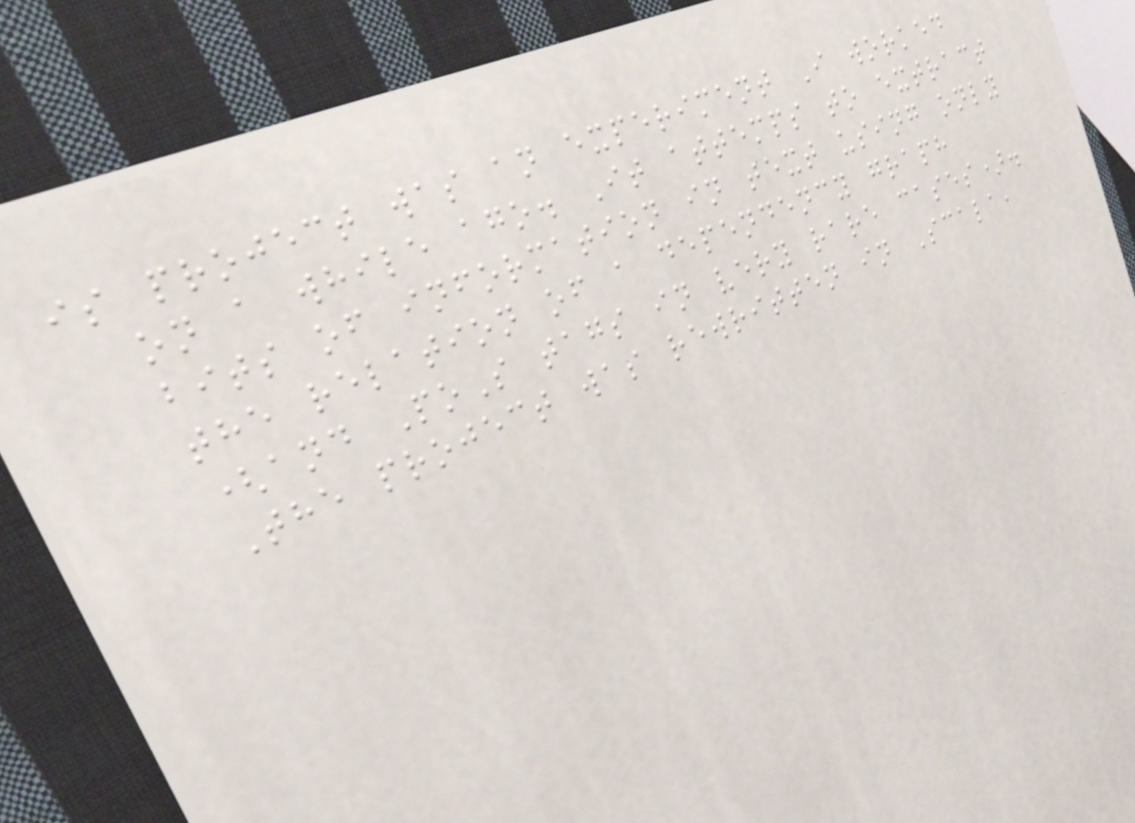is project was an experiment I worked
on a while ago. It attemps to extract
bits of information in text using only
the relation of a dependency graph
(and PoS tags in very rare cases).
The project was rewritten in Scala,
